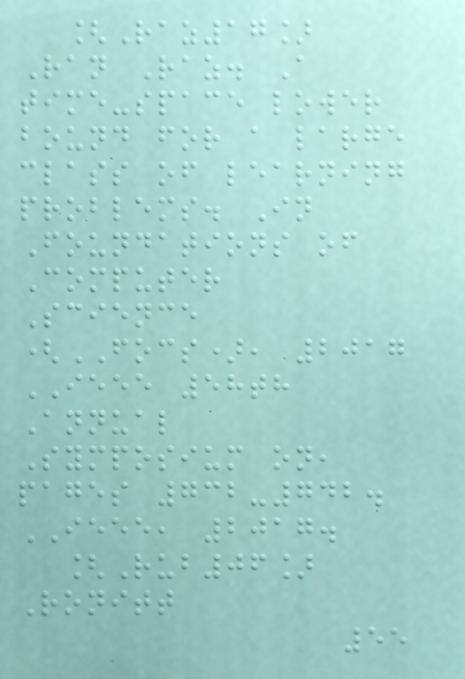[Raz17]
Ran Raz. A
time-space lower
bound for a large
class of learning
problems. In
Foundations of
Computer
Science
(FOCS), 2017
IEEE 58th
Annual
Symposium on,
pages 732-742.
IEEE, 2017.
[Rub06]
Ronitt
55
